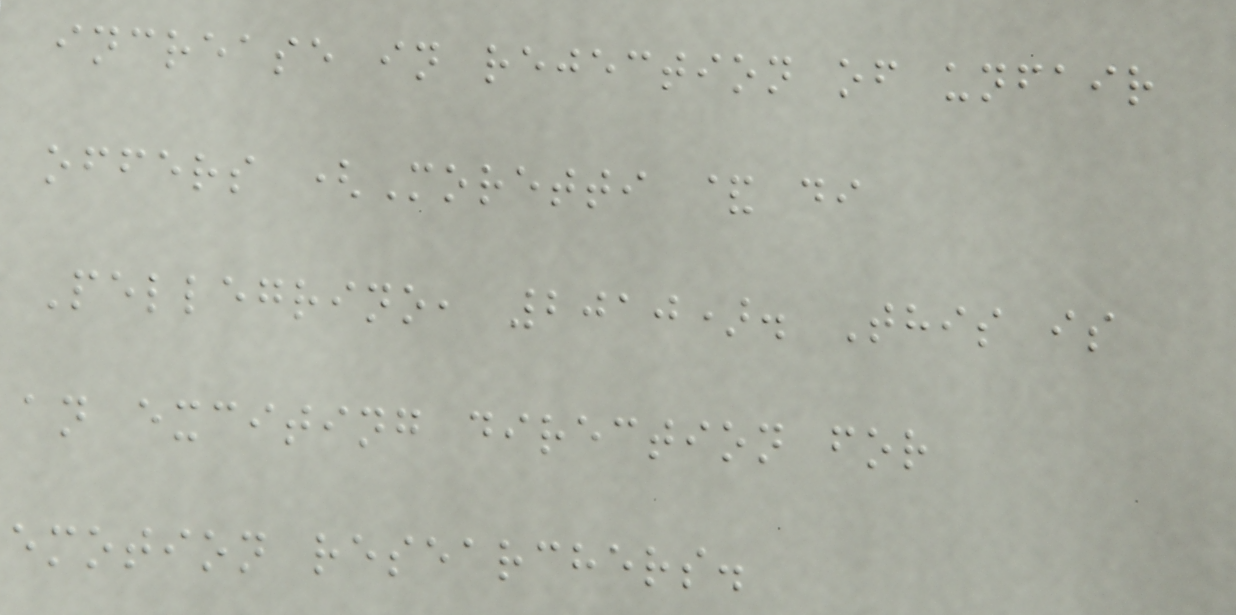increase in rejection of unfair
offers (Moretti & di
Pellegrino, 2010). This is
an exciting direction for
emotion researchers.
